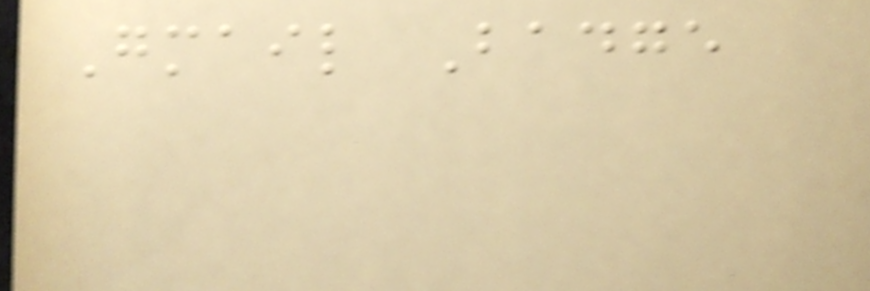Gmail Badge
